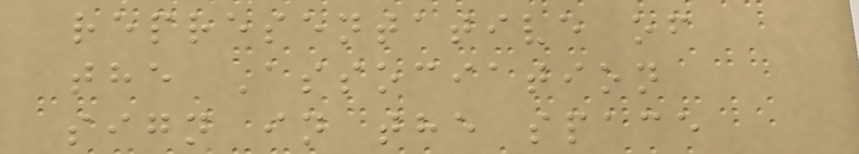representative of
the Association
sign in the space
